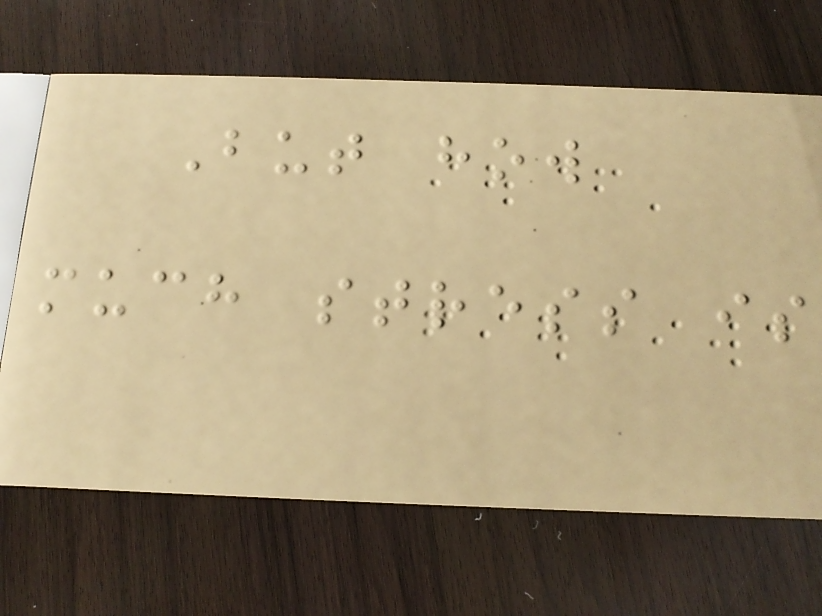But how
much stress is
